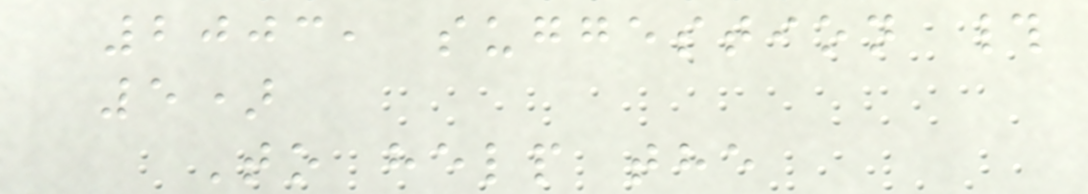2003, suggestion #
5)
To help the
